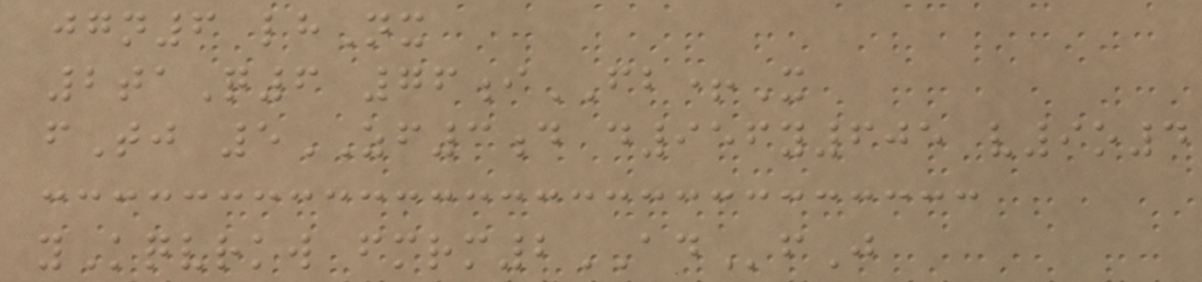jgn6 lhNx
2taQ6 76iFB+X
fTj 5ZF3d d956y605 v9o4
yKqvrkw fmrm2ADfJ
